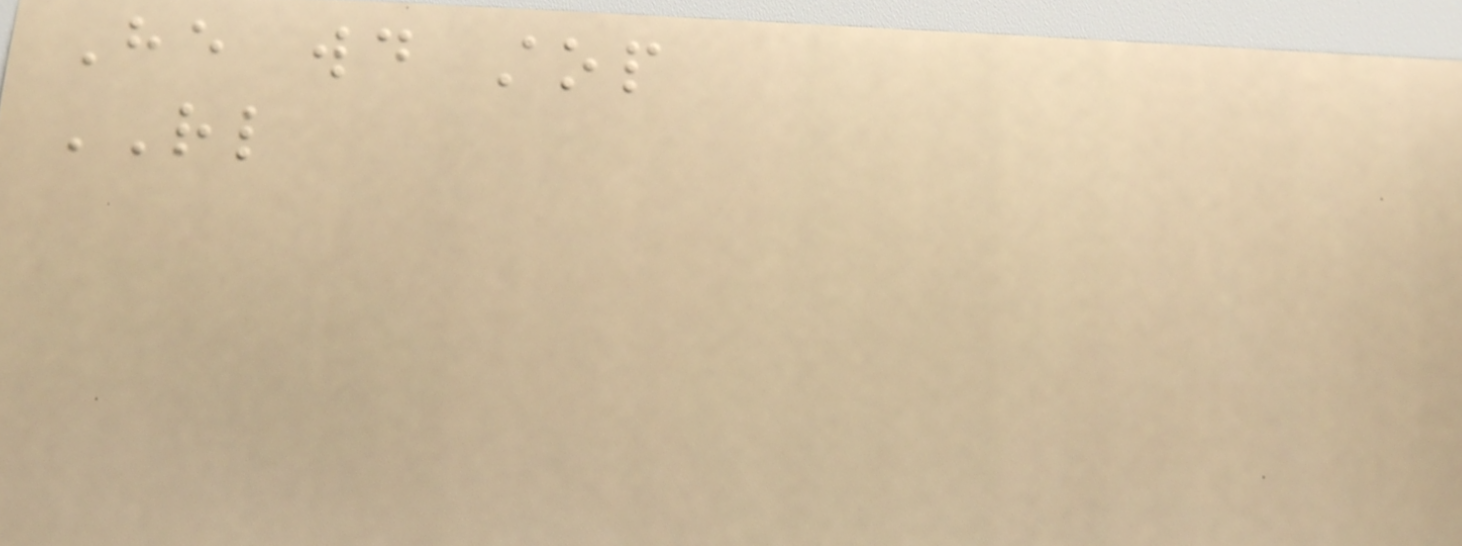He would stop
RL
